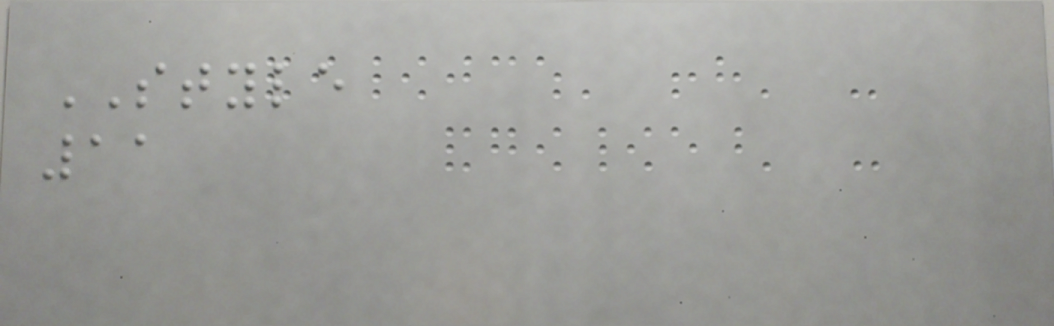STYLE
11
